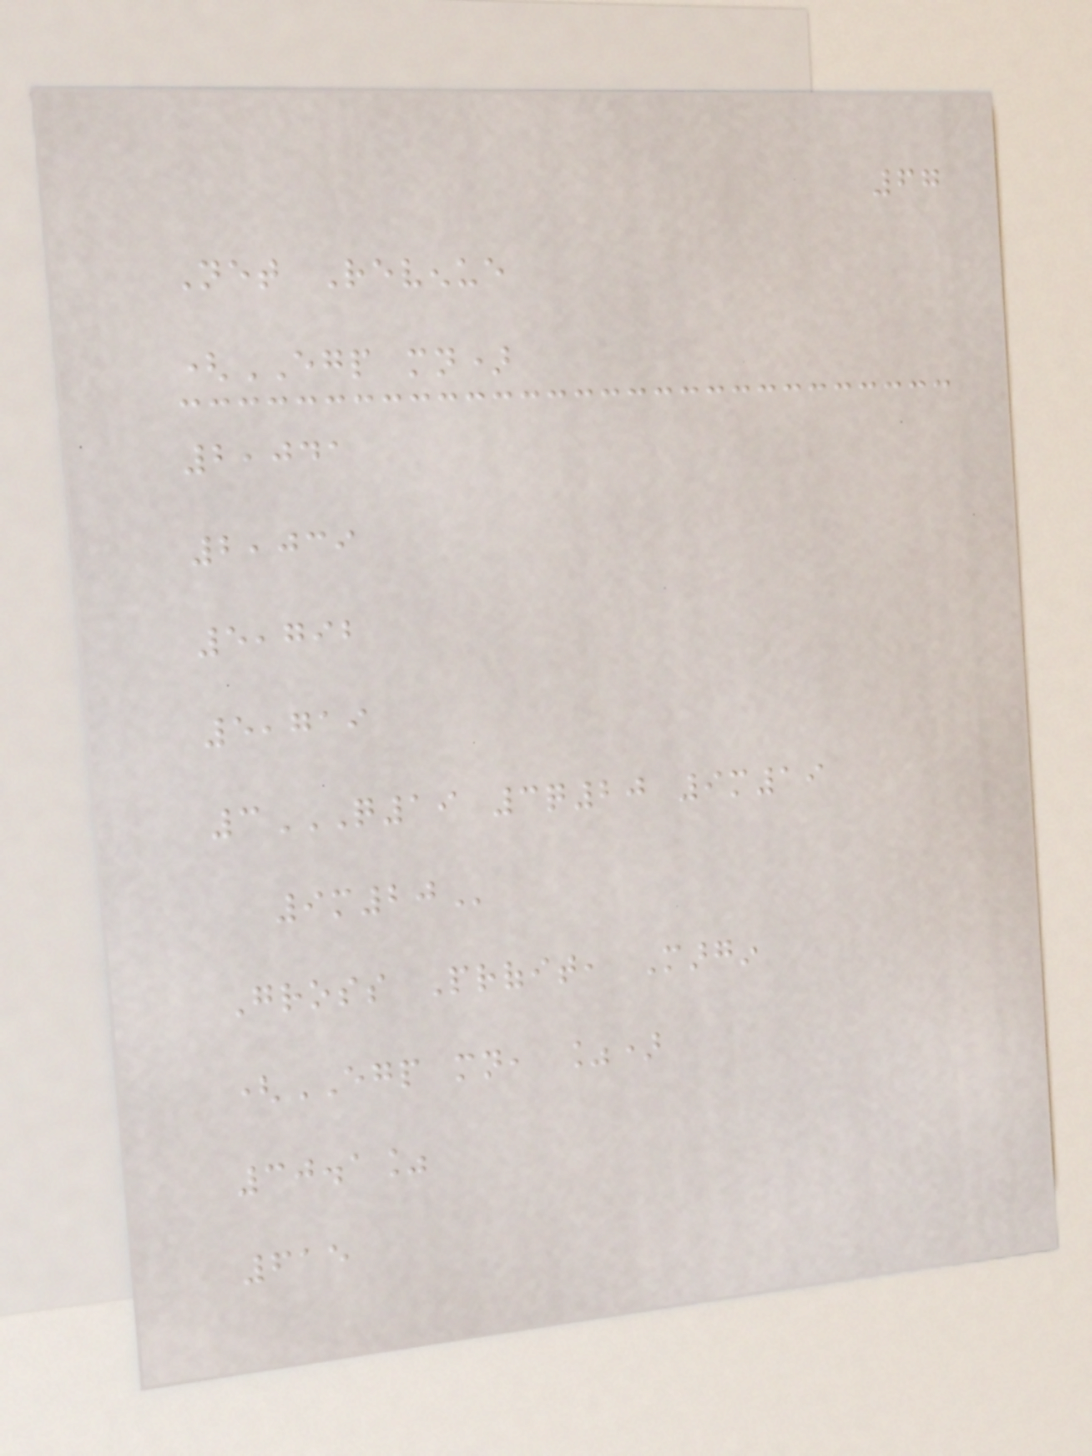67
Net Revenue
(EGP mn)
2,041
2,039
5,792
5,719
3Q19 3Q20 9M19
9M20
Gross Profit, Margin
(EGP mn, %)
30.1%
615
